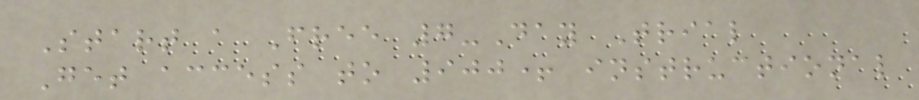Start a Free 7-Day Trial
Get access to 900+ instructional
